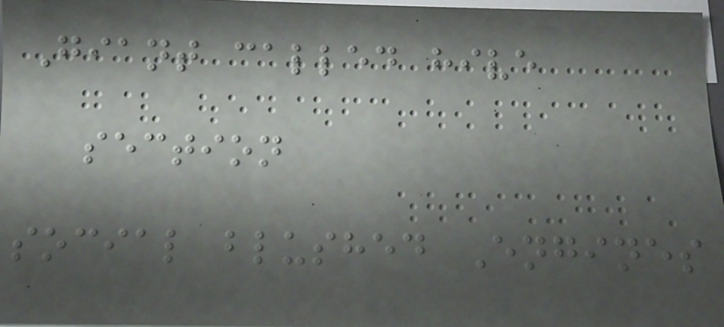Giant called hive
section
social blushed Engines
